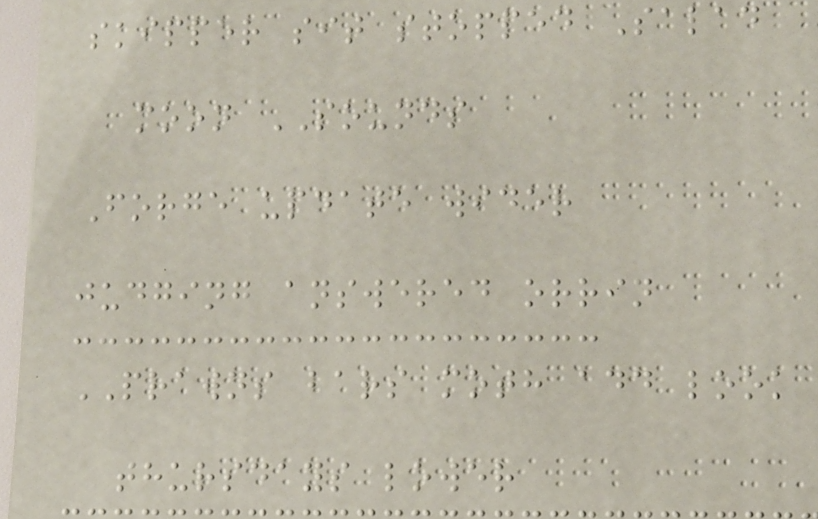skipper sit stopped Salad
moon SOUNDS
Forge update wider
judging answered orrin
PRAWNS bars moth add look
thursdays lower
